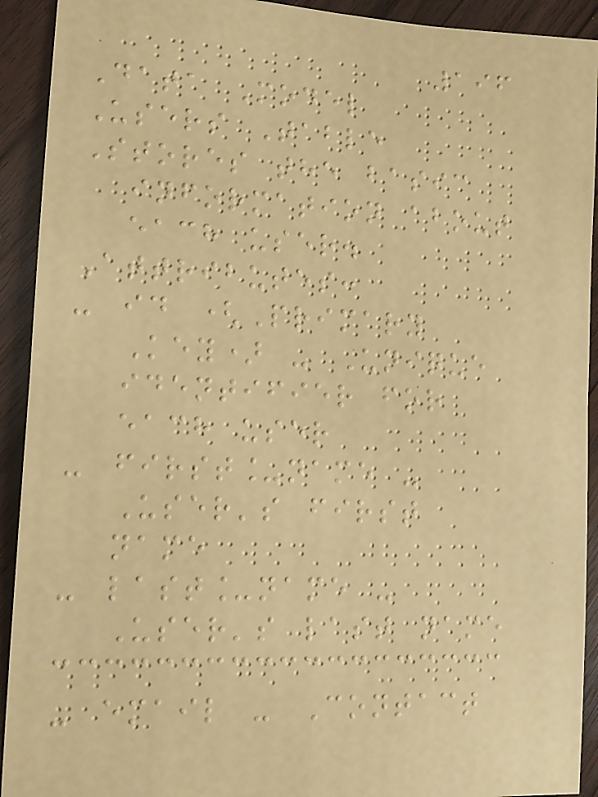196
Data Model
Users Table
Stores the basic
information about
each user.
Attributes:
- id (Primary
Key) - Unique
identifier for
each user
- first_name -
User's first
name
- last_name -
User's last name
- email - Contact
